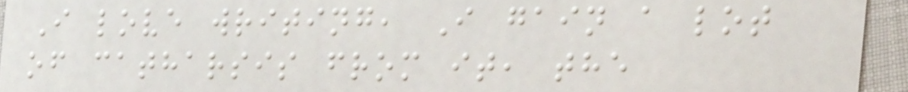I love writing, I gain a lot
of catharsis from it, the
